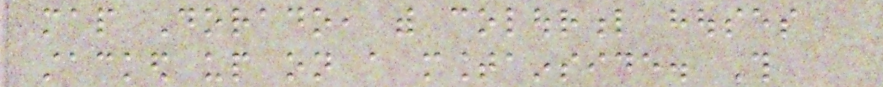map Dorado, with colourful houses
stacked up on a mountainside. This
